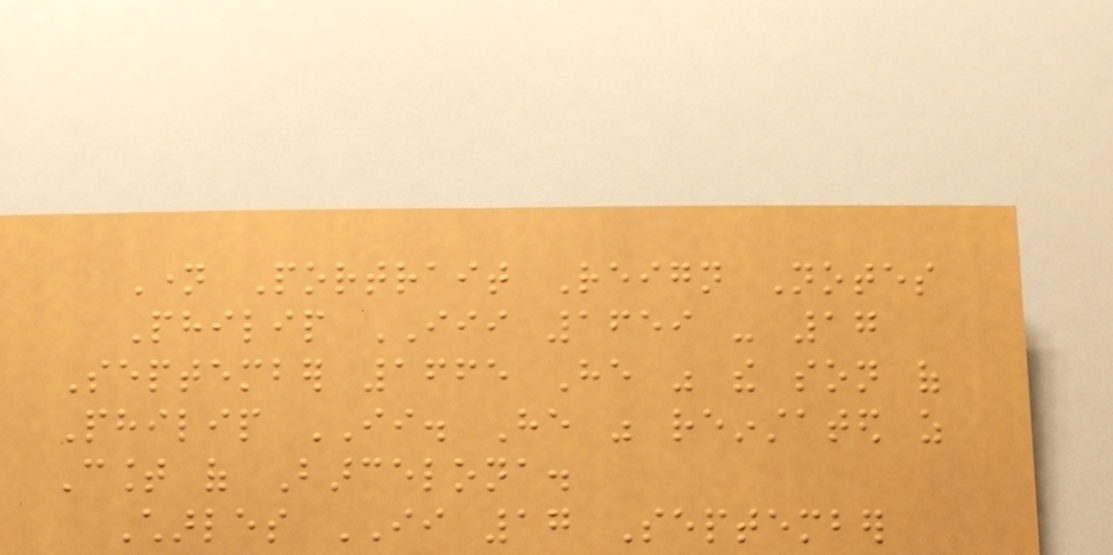Name Portrait Reign Notes
Philip III 1659 - 17
September 1665 He was the son of
Philip II. He was reinstated as
Count of Barcelona.
Charles II 17 September
